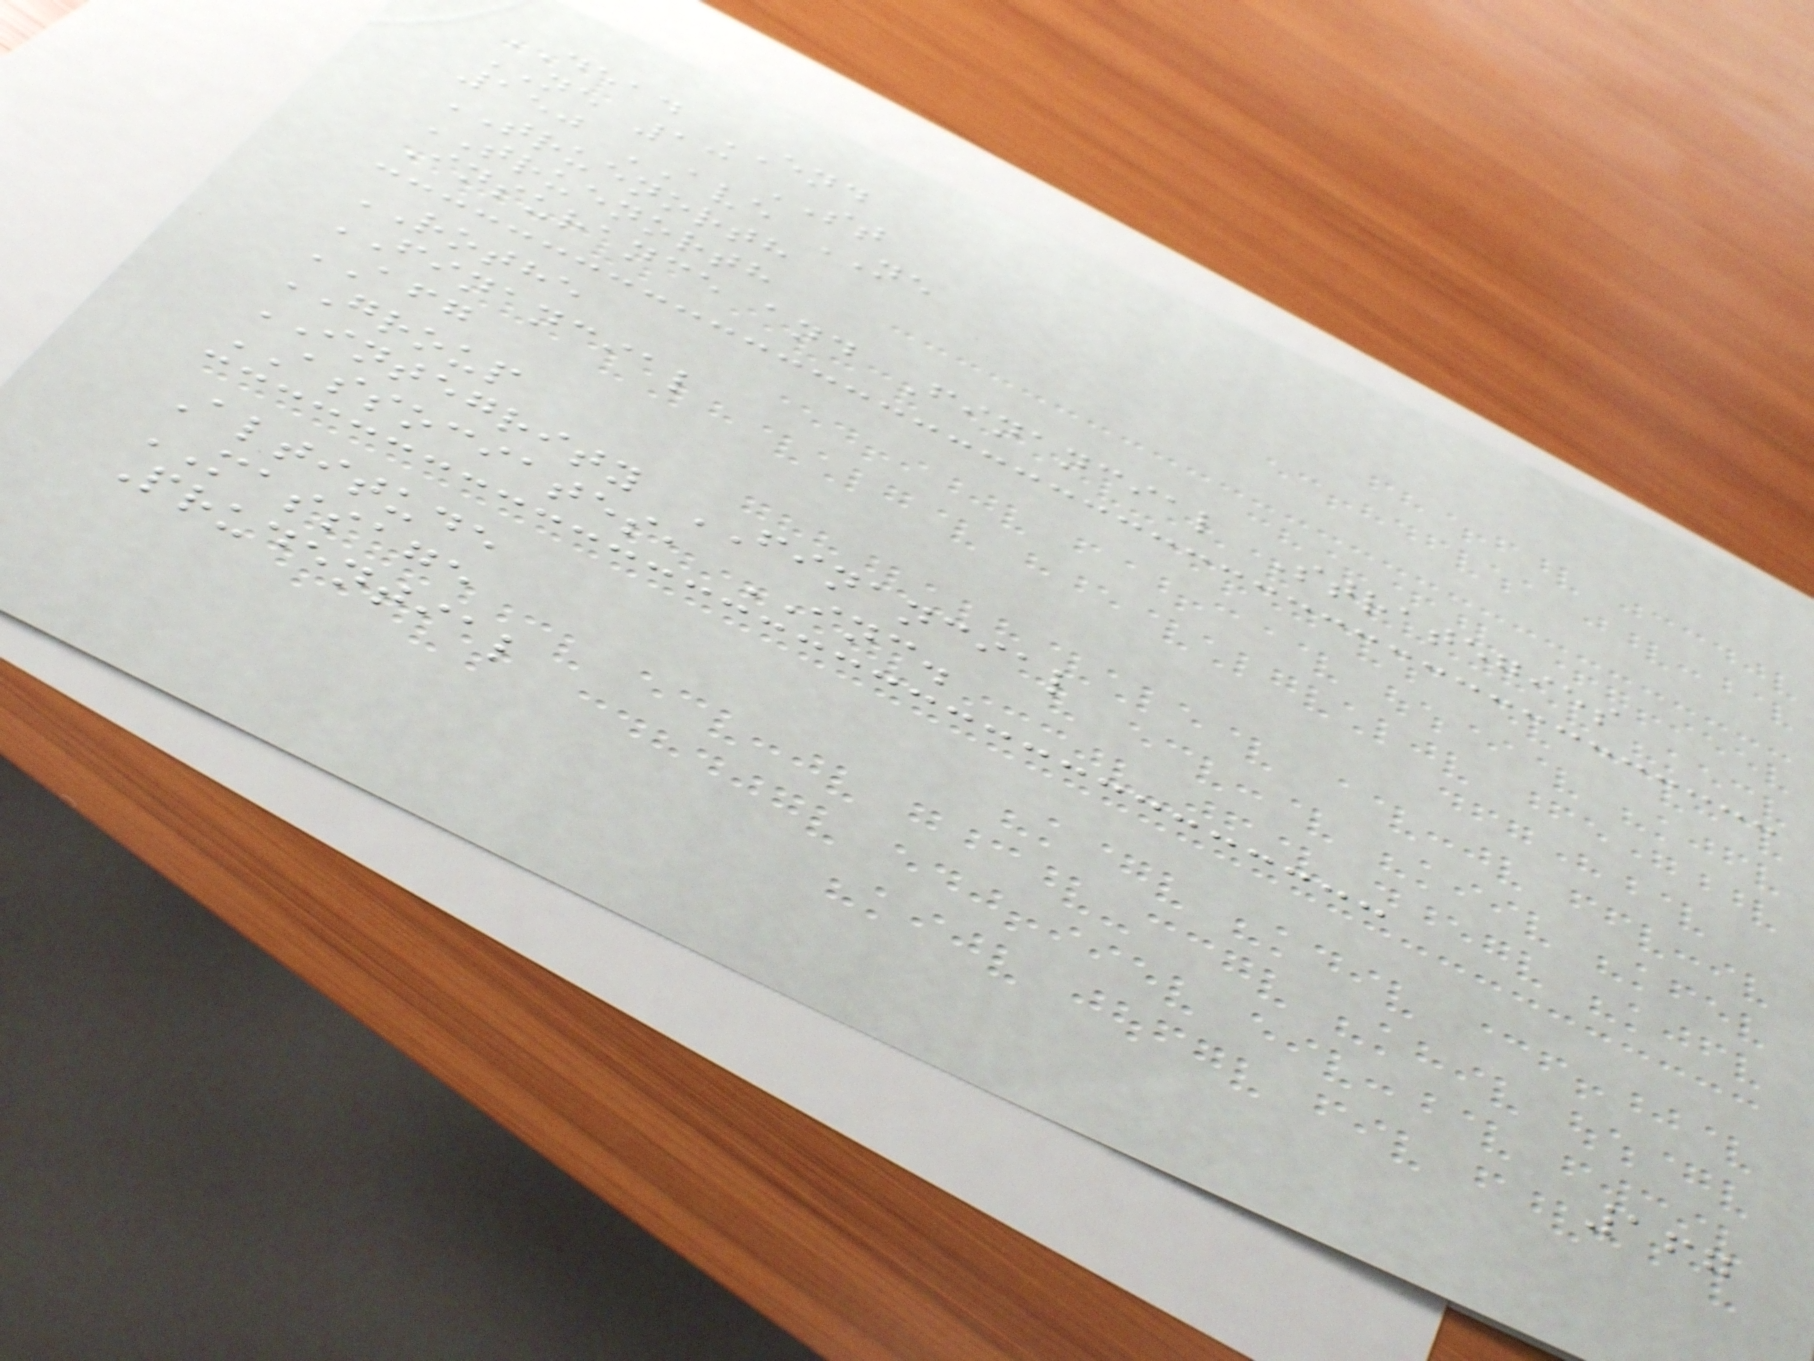DEAD END
NE 13 ST
150 AVE NE
TRUENORTH
TRUENORTH
Insurance and Financial Strategies
ROTHE
FINANCIAL
AFG
GROUP
INTEGRITY FINANCIAL
ASSOCIATES, INC.
Altitude
MASSAGE
Prudential
167
